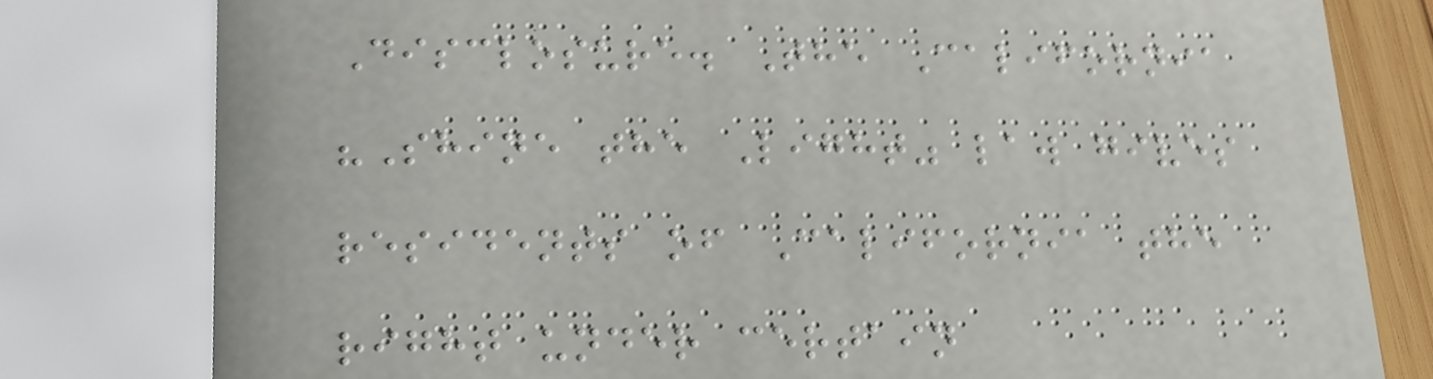Disclosure. The California
"Shine the Light" law gives
residents of California the
right under certain
